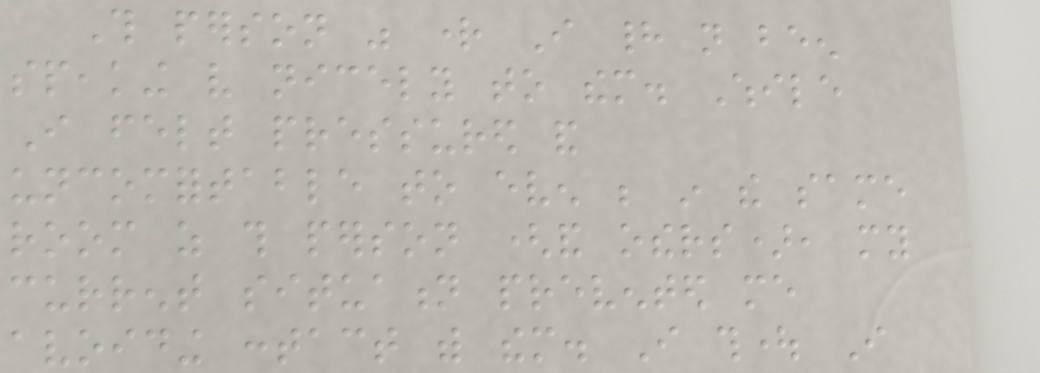This person was right I had not been
speaking very nicely to them. While
I felt pressured and
uncomfortable to even be in the same
room as this person (and others), my
current situation prevented me
avoiding contact with them. I thought I
